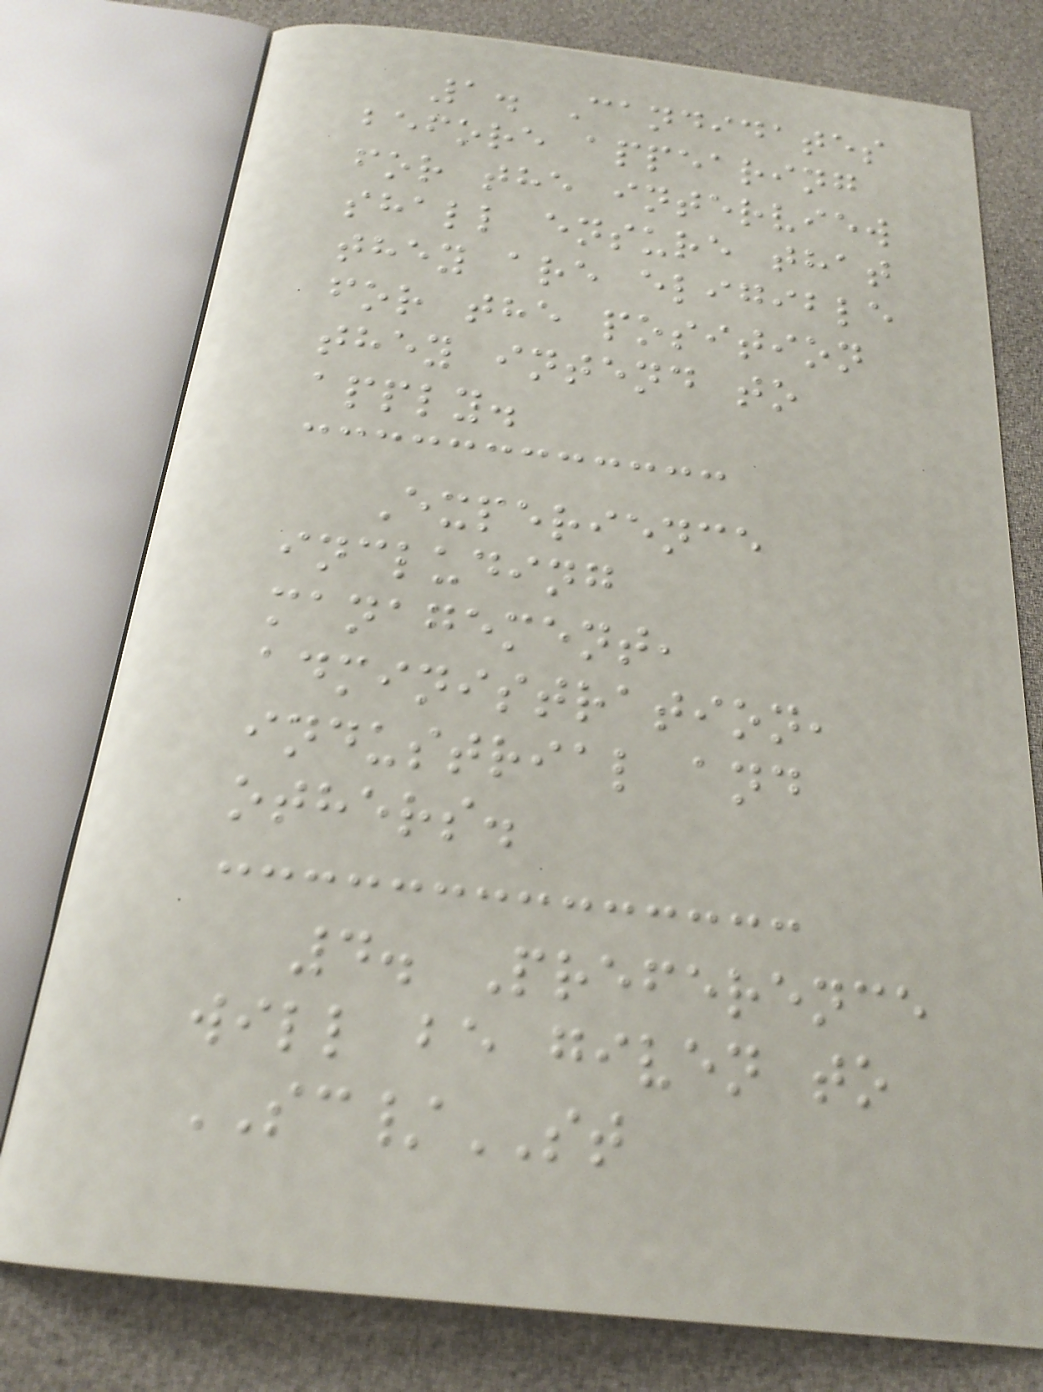1. Candidates
before appearing
for the interview
shall ensure that
they are eligible
for the position
they intend to
apply.
Experience
including
management,
administration,
industrial and
others.
4. Preference
will be given to
SC/ST
